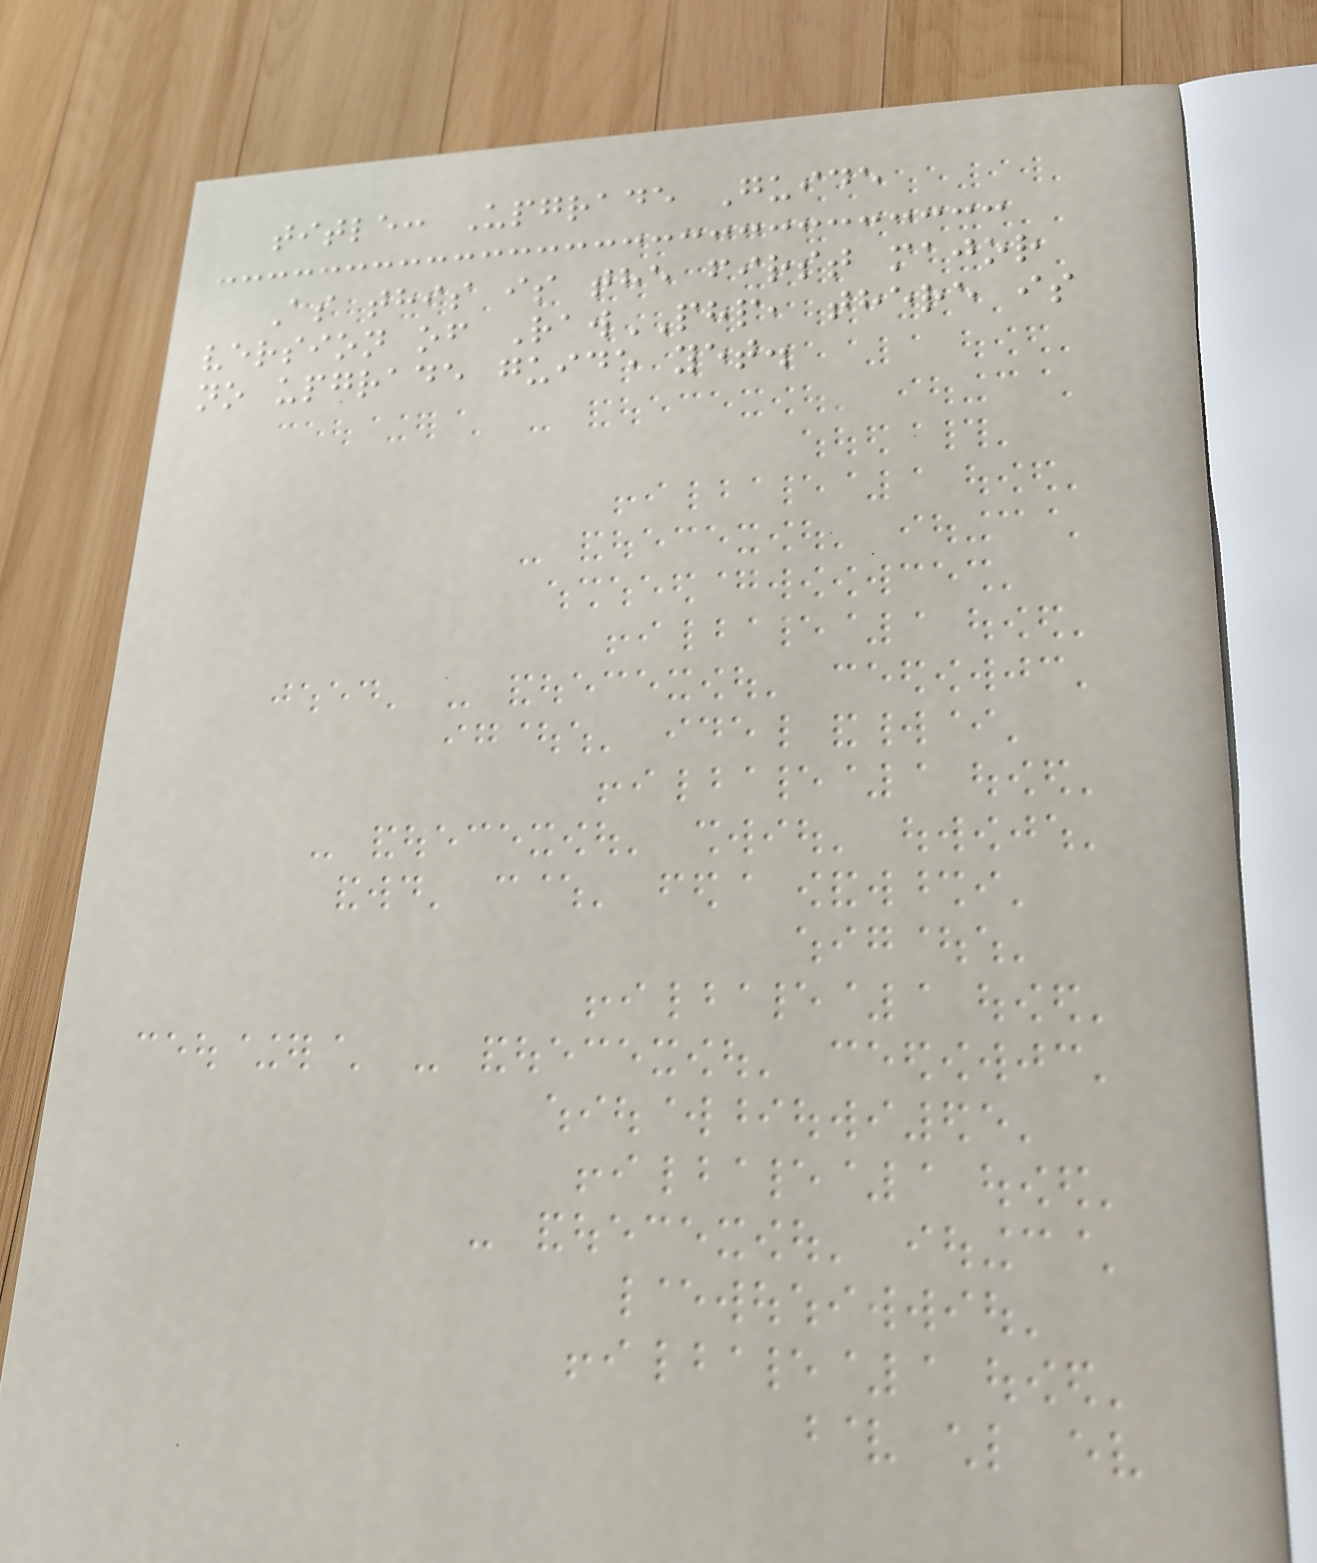title: Upgrade Guide
As this is the first major
version of RawPHP, there is
no upgrade guide yet.
